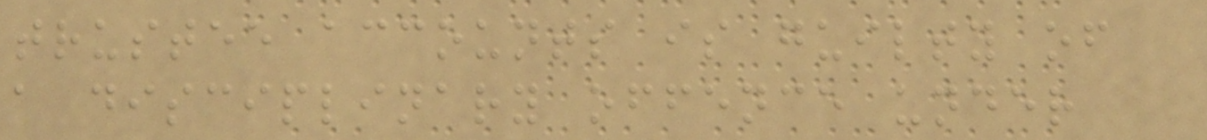trustee accounts is guilty of
a disciplinary offence under
